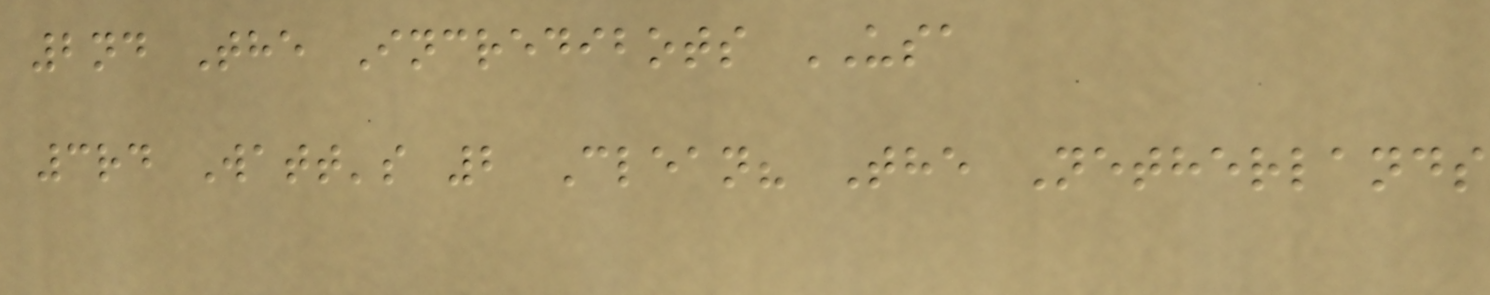2nd The Incredibots USA
3rd Watt's 2 Clean? The Netherlands
